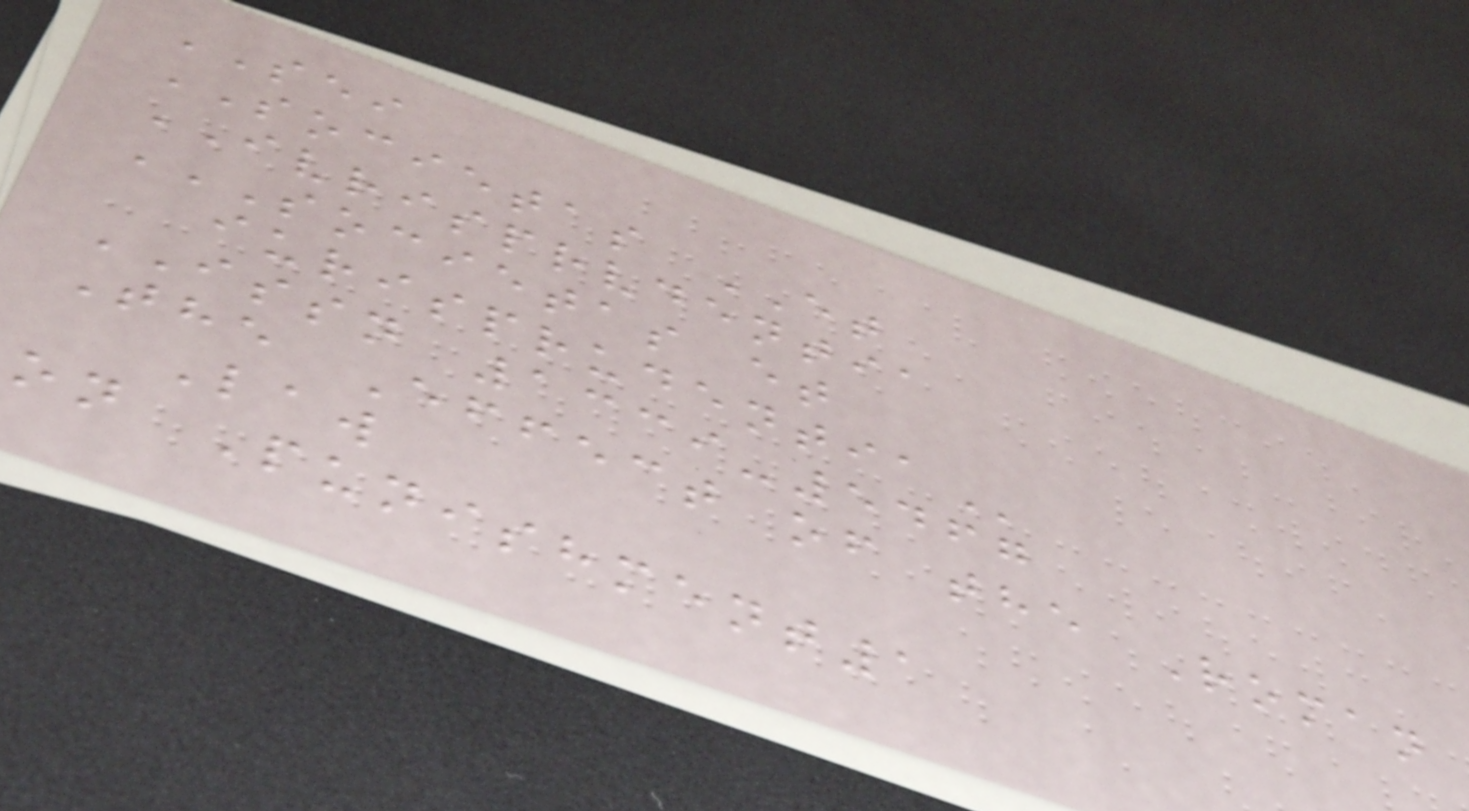SEI
SOCIETAS ET
IVRISPRVDENTIA
SOCIETAS ET
IURISPRUDENTIA
ISSN 1339-5467
The Effect of the Roman
Law
on Punishment1
